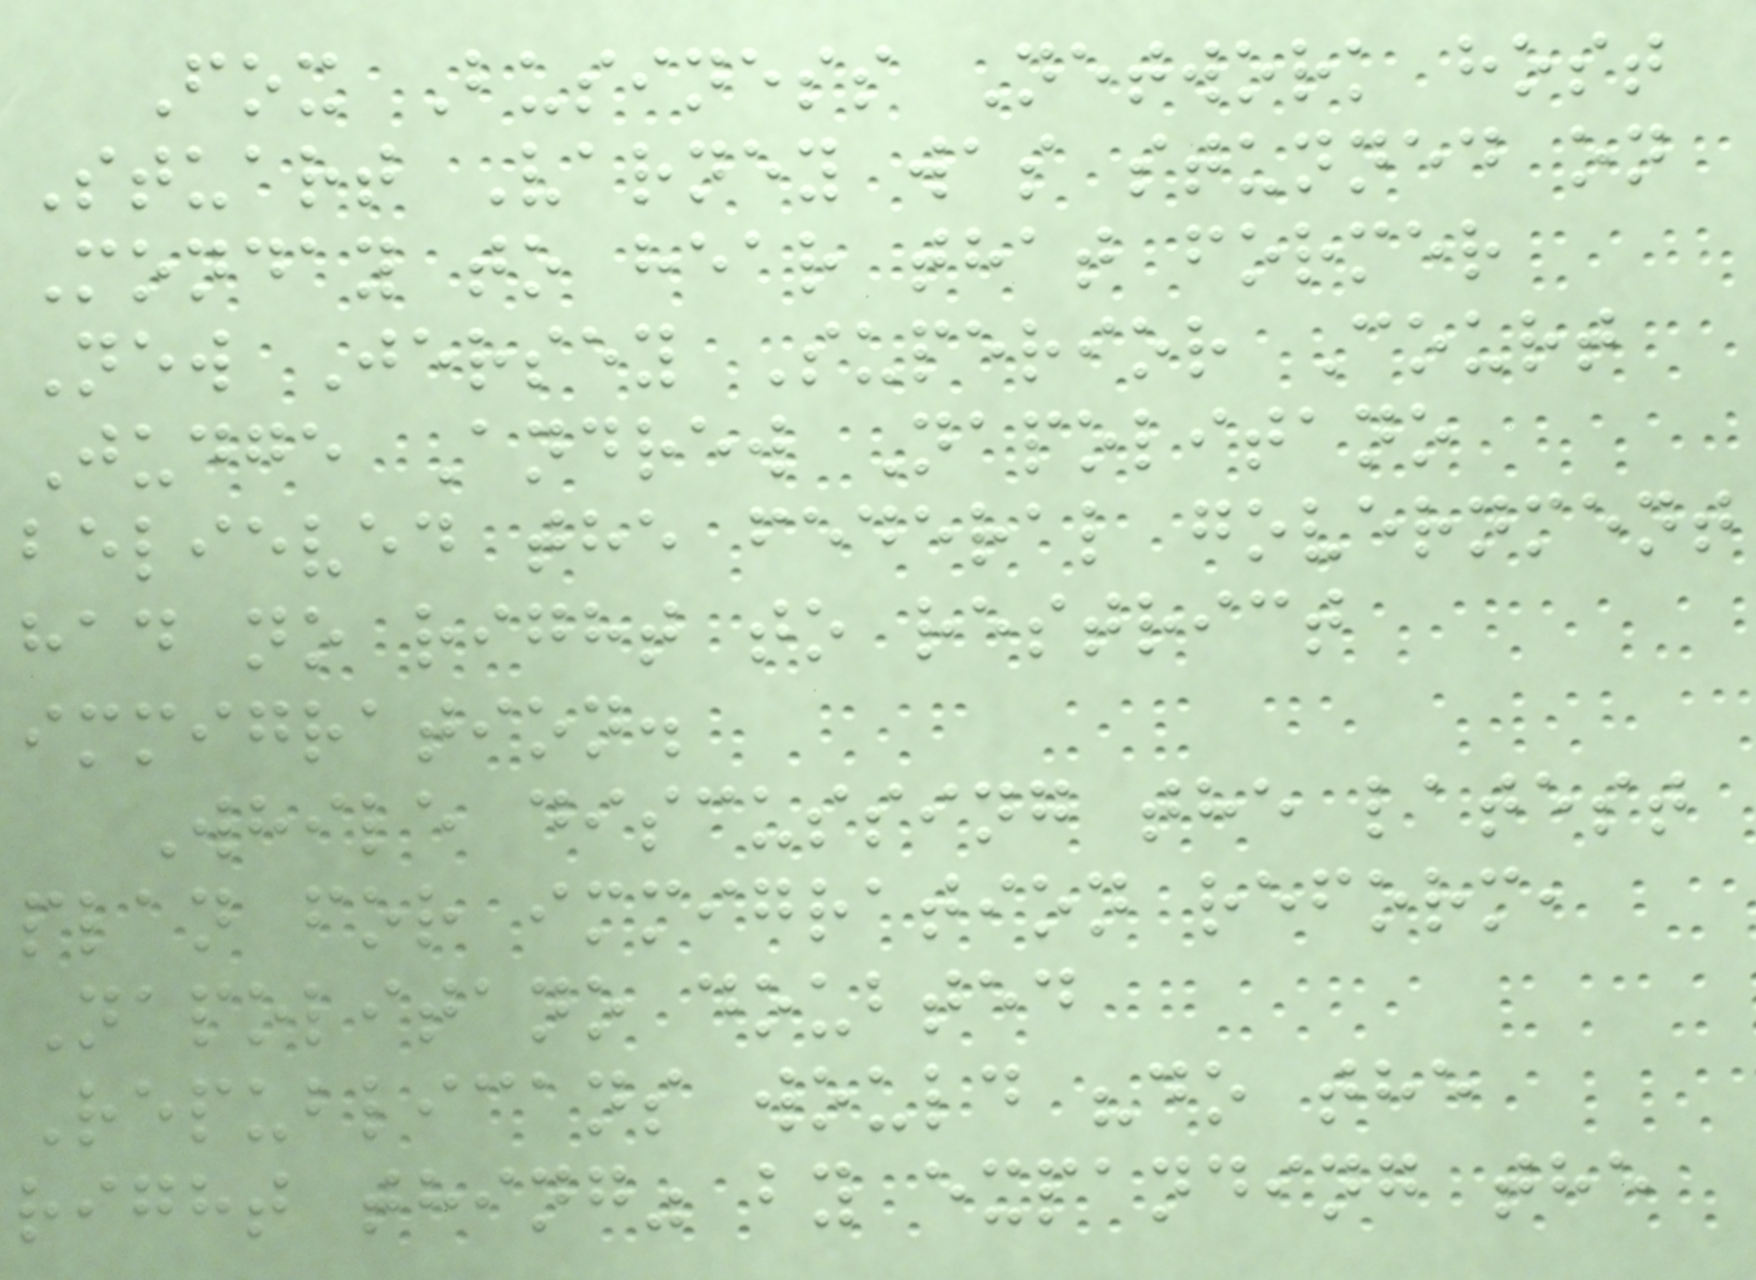Fox Business Network host
Stuart Varney was stunned on
Monday to hear that former
New Jersey Superior Court
Judge Andrew Napolitano
believed the federal government
had no right to restrict
immigration.
While discussing the latest
plan for immigration reform,
Napolitano doubted
Republicans would "do the
right thing" by expanding the
